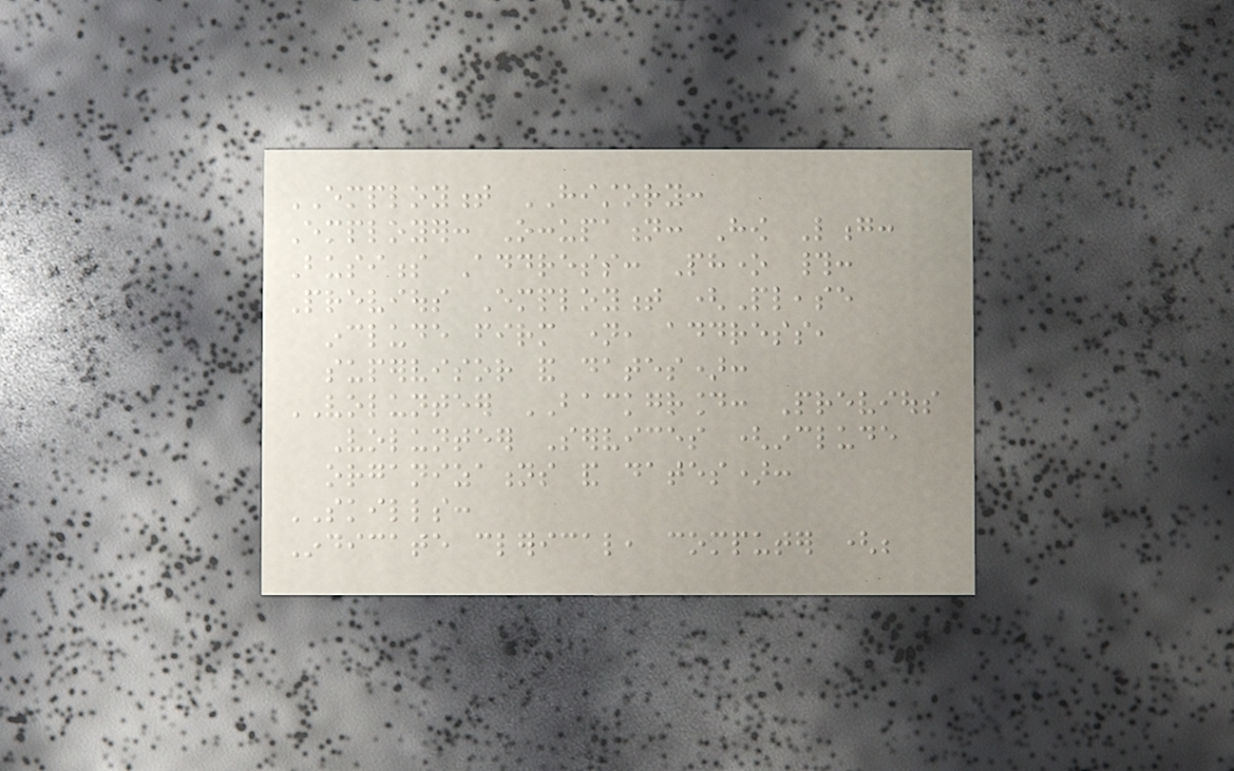EMPLOYMENT HISTORY:
Employer: Occupation: How Long:
Business Address: Phone #:
Previous Employment (Please
include firm name, address,
supervisor and dates):
VOLUNTEER BACKGROUND: Previous
Volunteer Services (include
organizations and dates):
SKILLS:
Indicate clerical, computer (be
